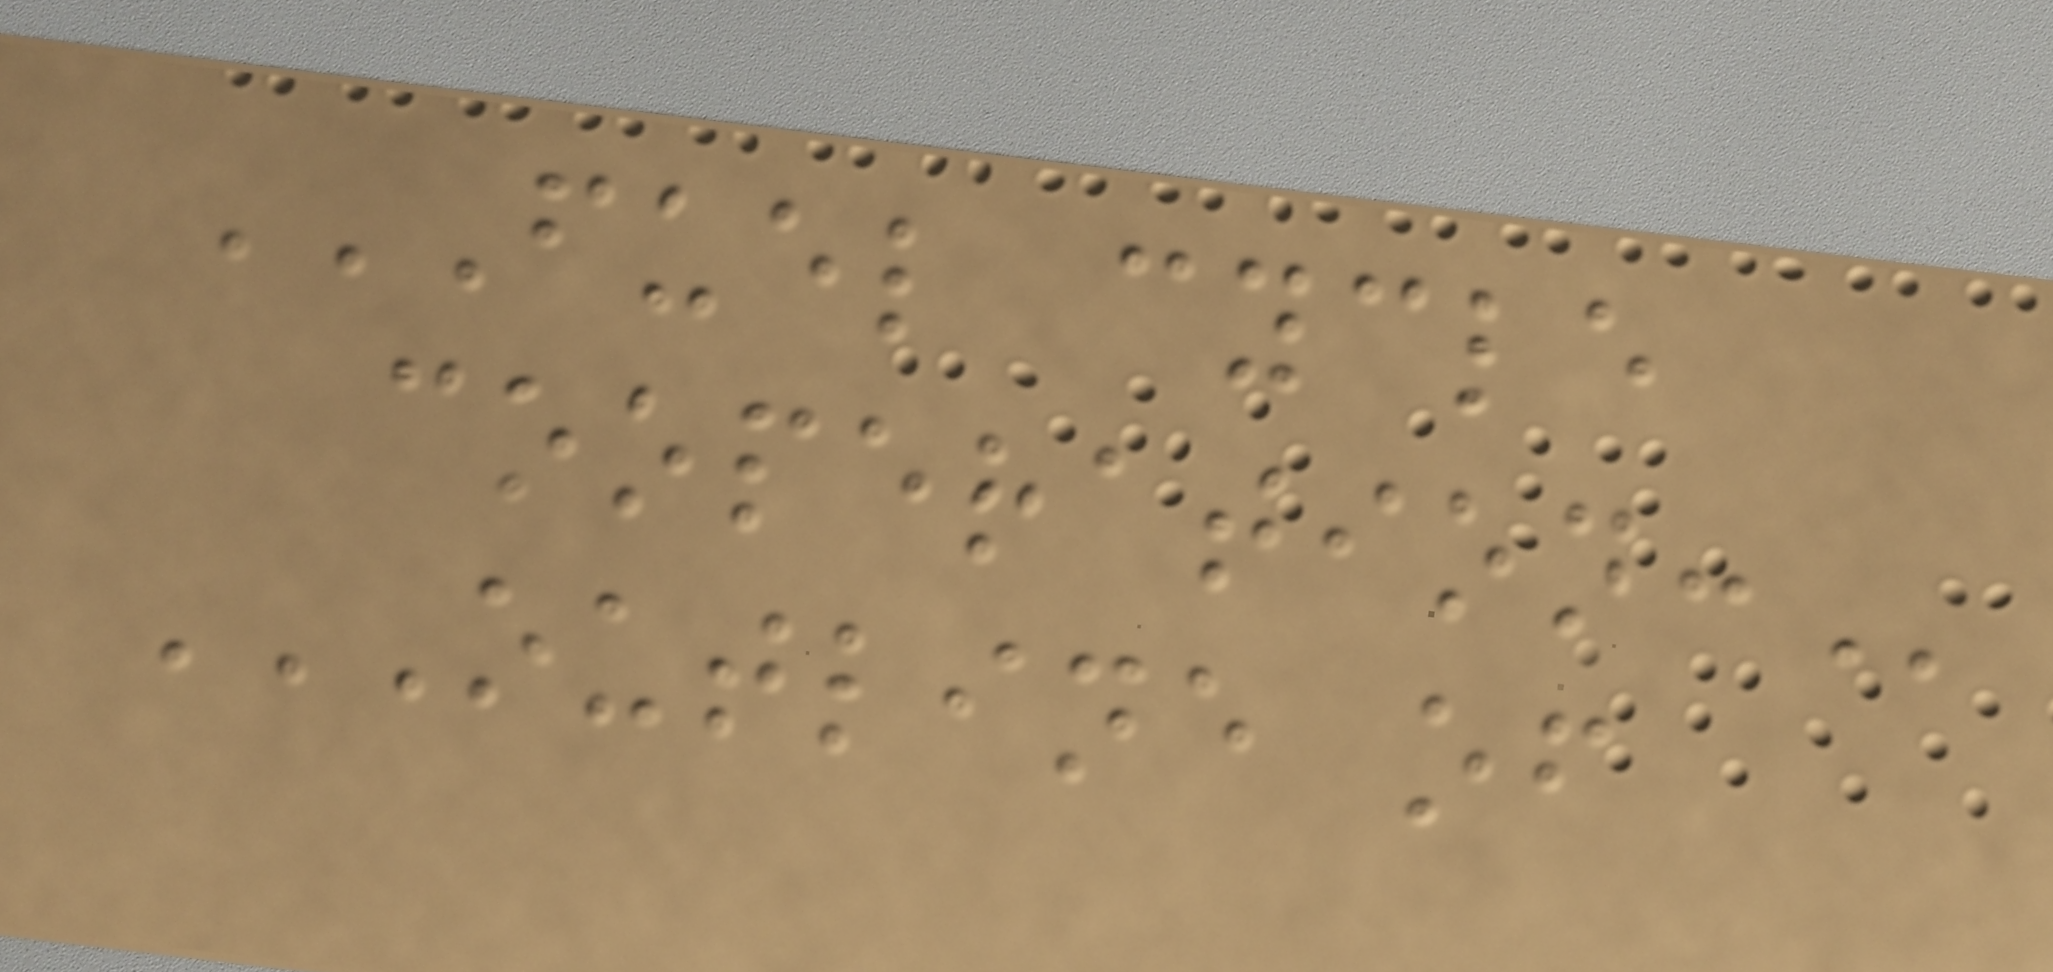FUEL CYCLE
COOPERATION:
OUTLINE OF
